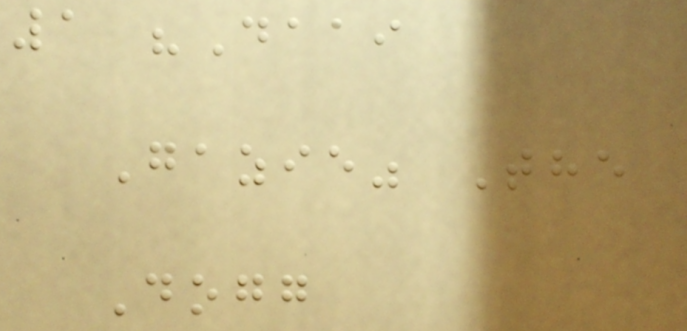1 "Daai
Gazie" The
Dogg
